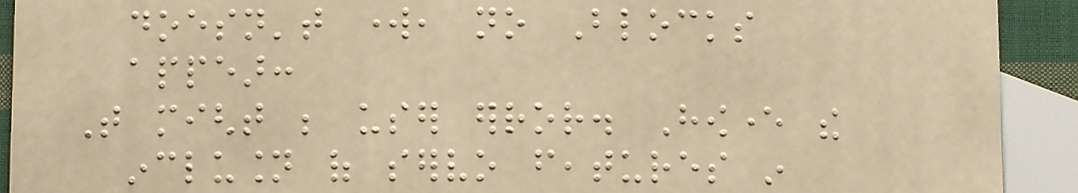doesn't work, no Blocks
appear:
That might be user error. However the
inclusion of servo features in
